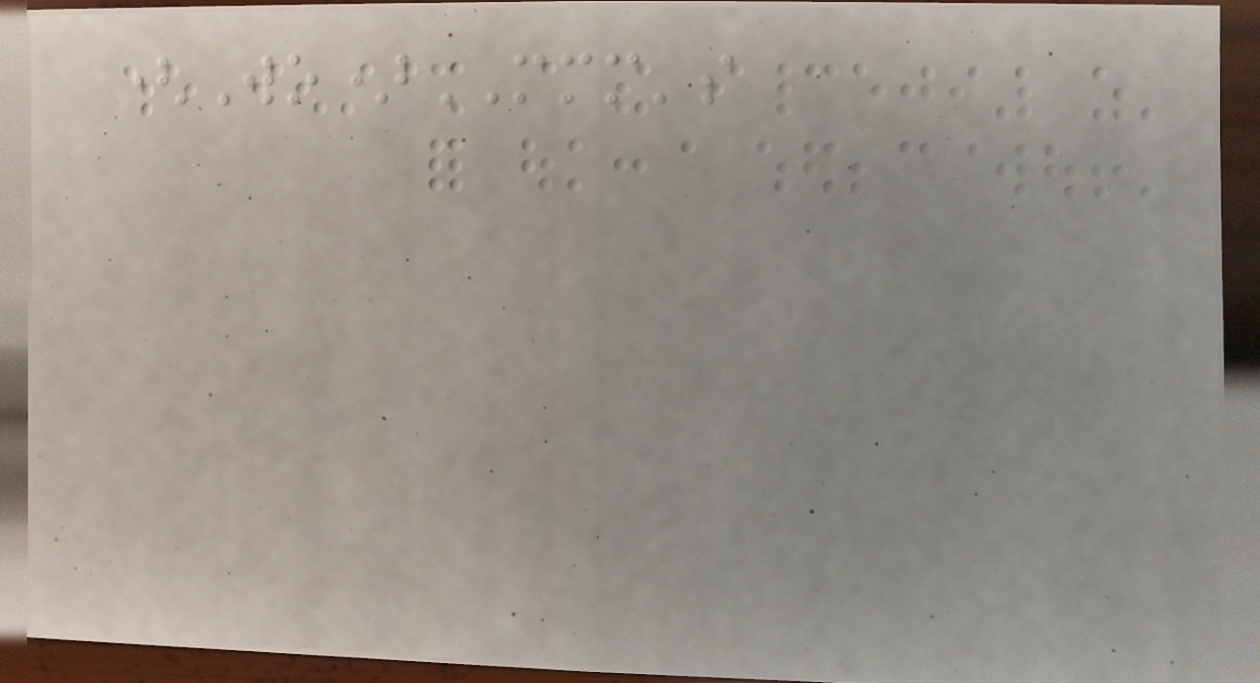(Wo)MMM's
